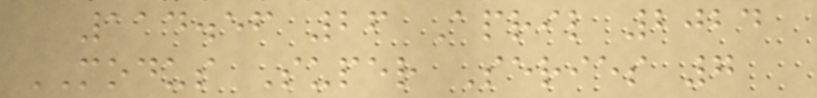114.56 26 April 2024
MODUS Super Series 7
